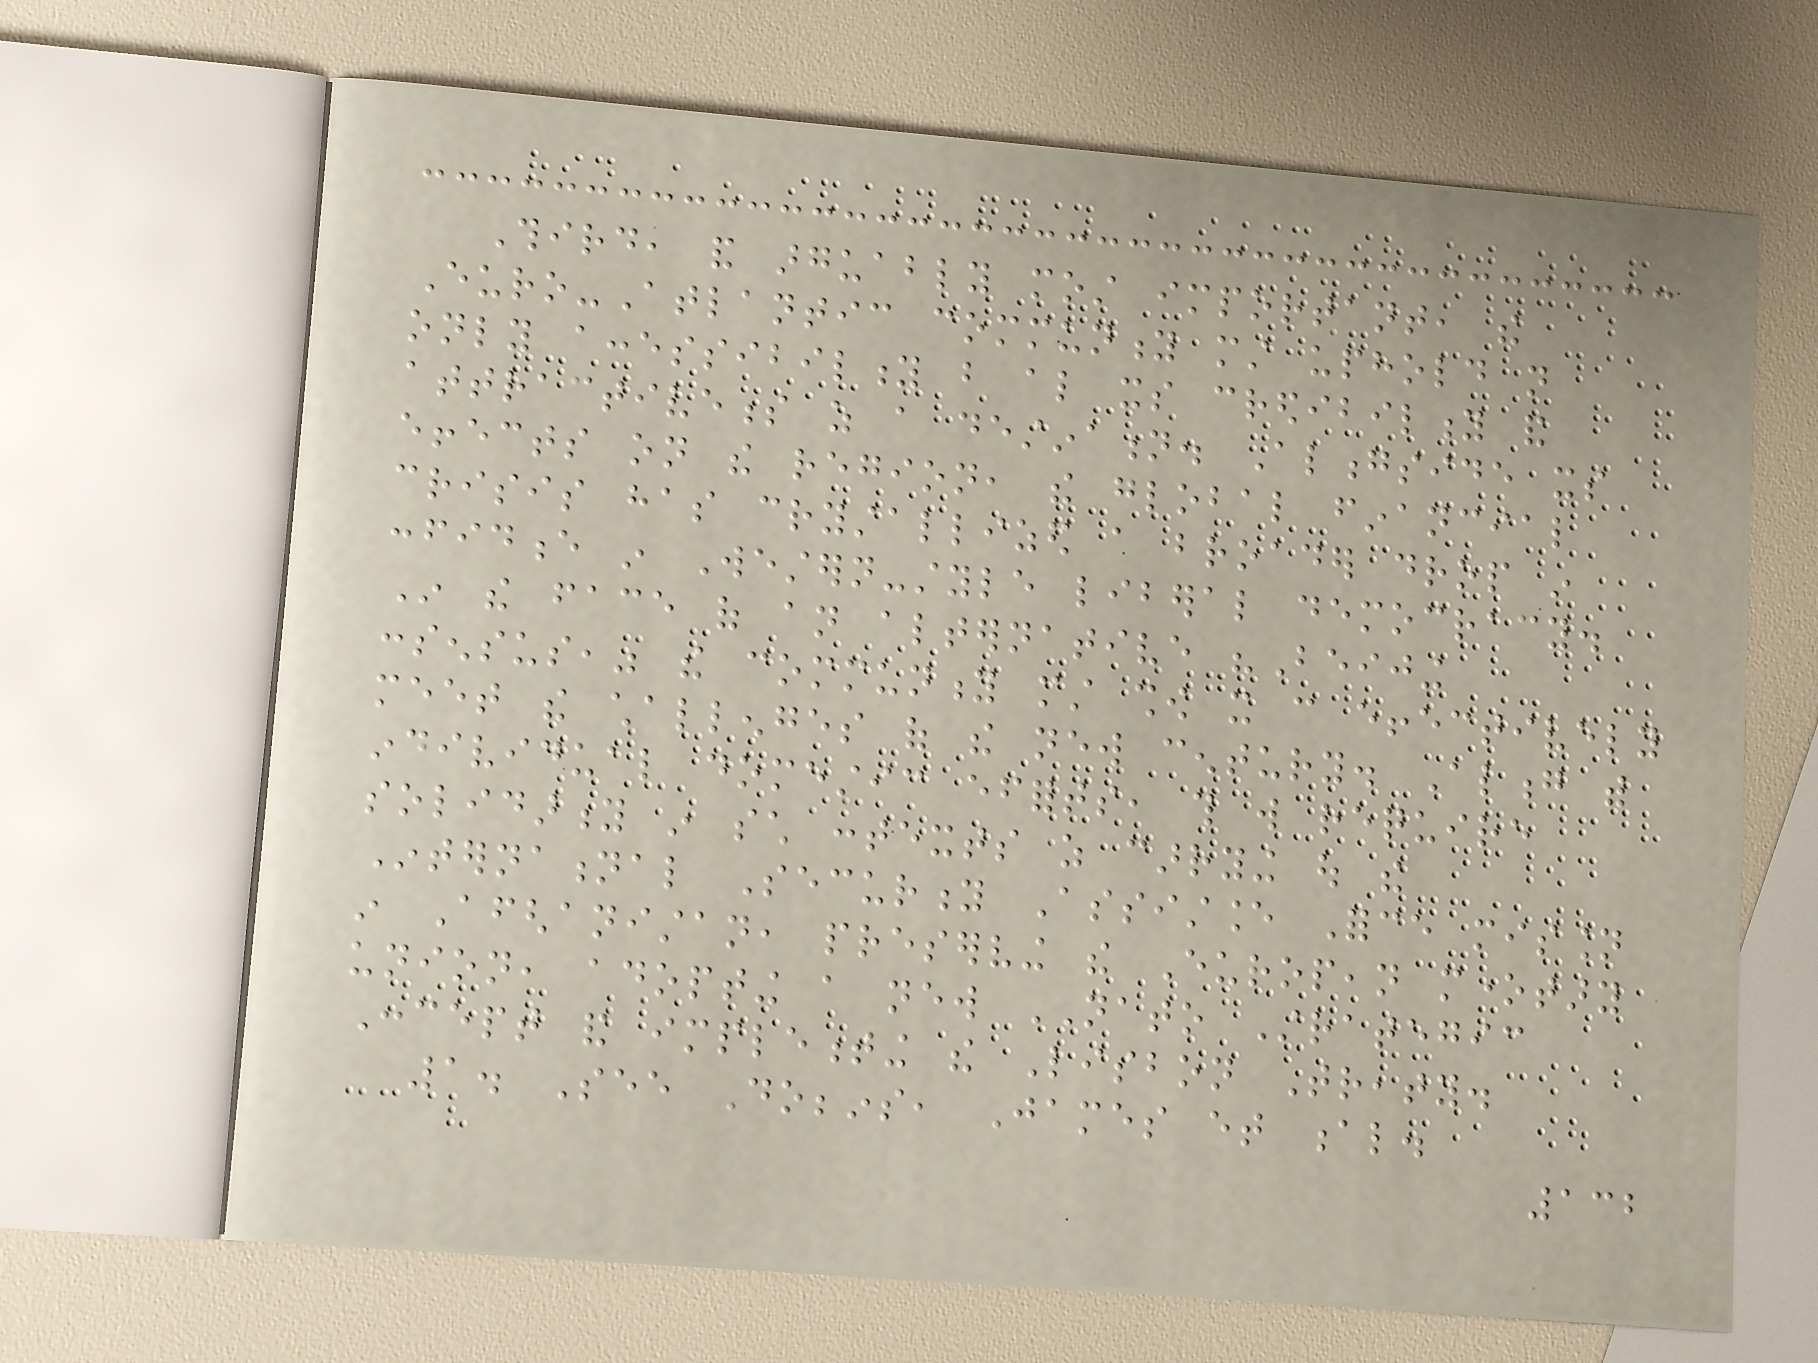Third, and arguably most important, the
Euro-Atlantic community must uphold not
only accessibility but also its credibility and
attractiveness as a destination. Alongside its
effects on the region, the global financial
crisis has crystallized a broader drop in
confidence in Western-style liberal democracy.
In the face of an alternative "Beijing
consensus," the community must show it can effectively
meet the challenges of the new century. Along with
individual domestic efforts, this will require
solidarity in such contexts as carrying out the
International Security Assistance Force mission
in Afghanistan, preserving the European monetary
union, adopting a new NATO Strategic
Concept and implementing the Lisbon Treaty.
1. See Dobbins, James et al.
132
